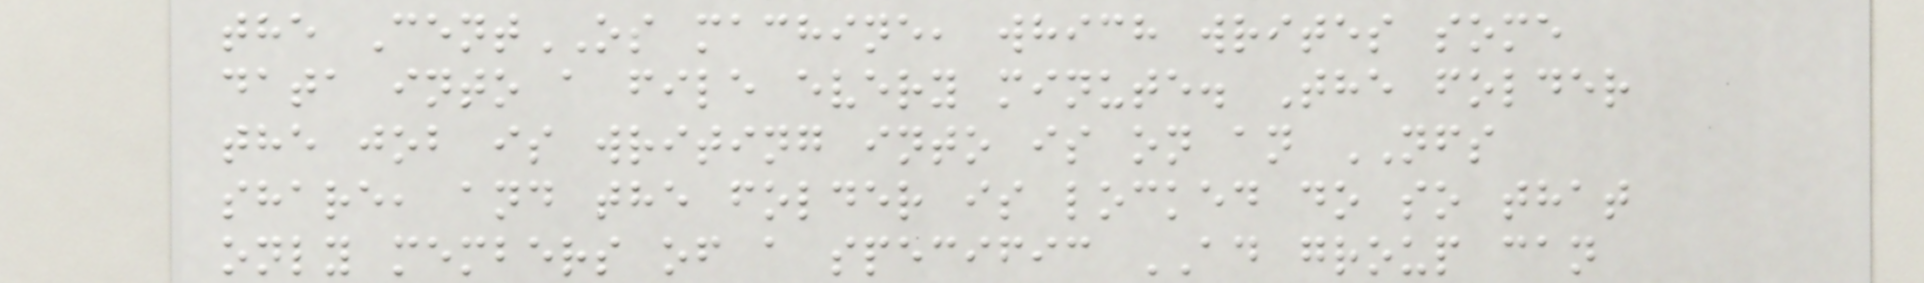the CentOS machine, which writes some
data into a file every minute. The folder
the job is writing into is on an NFS
share, and the folder is locked do so that
only members of a specific AD group can
